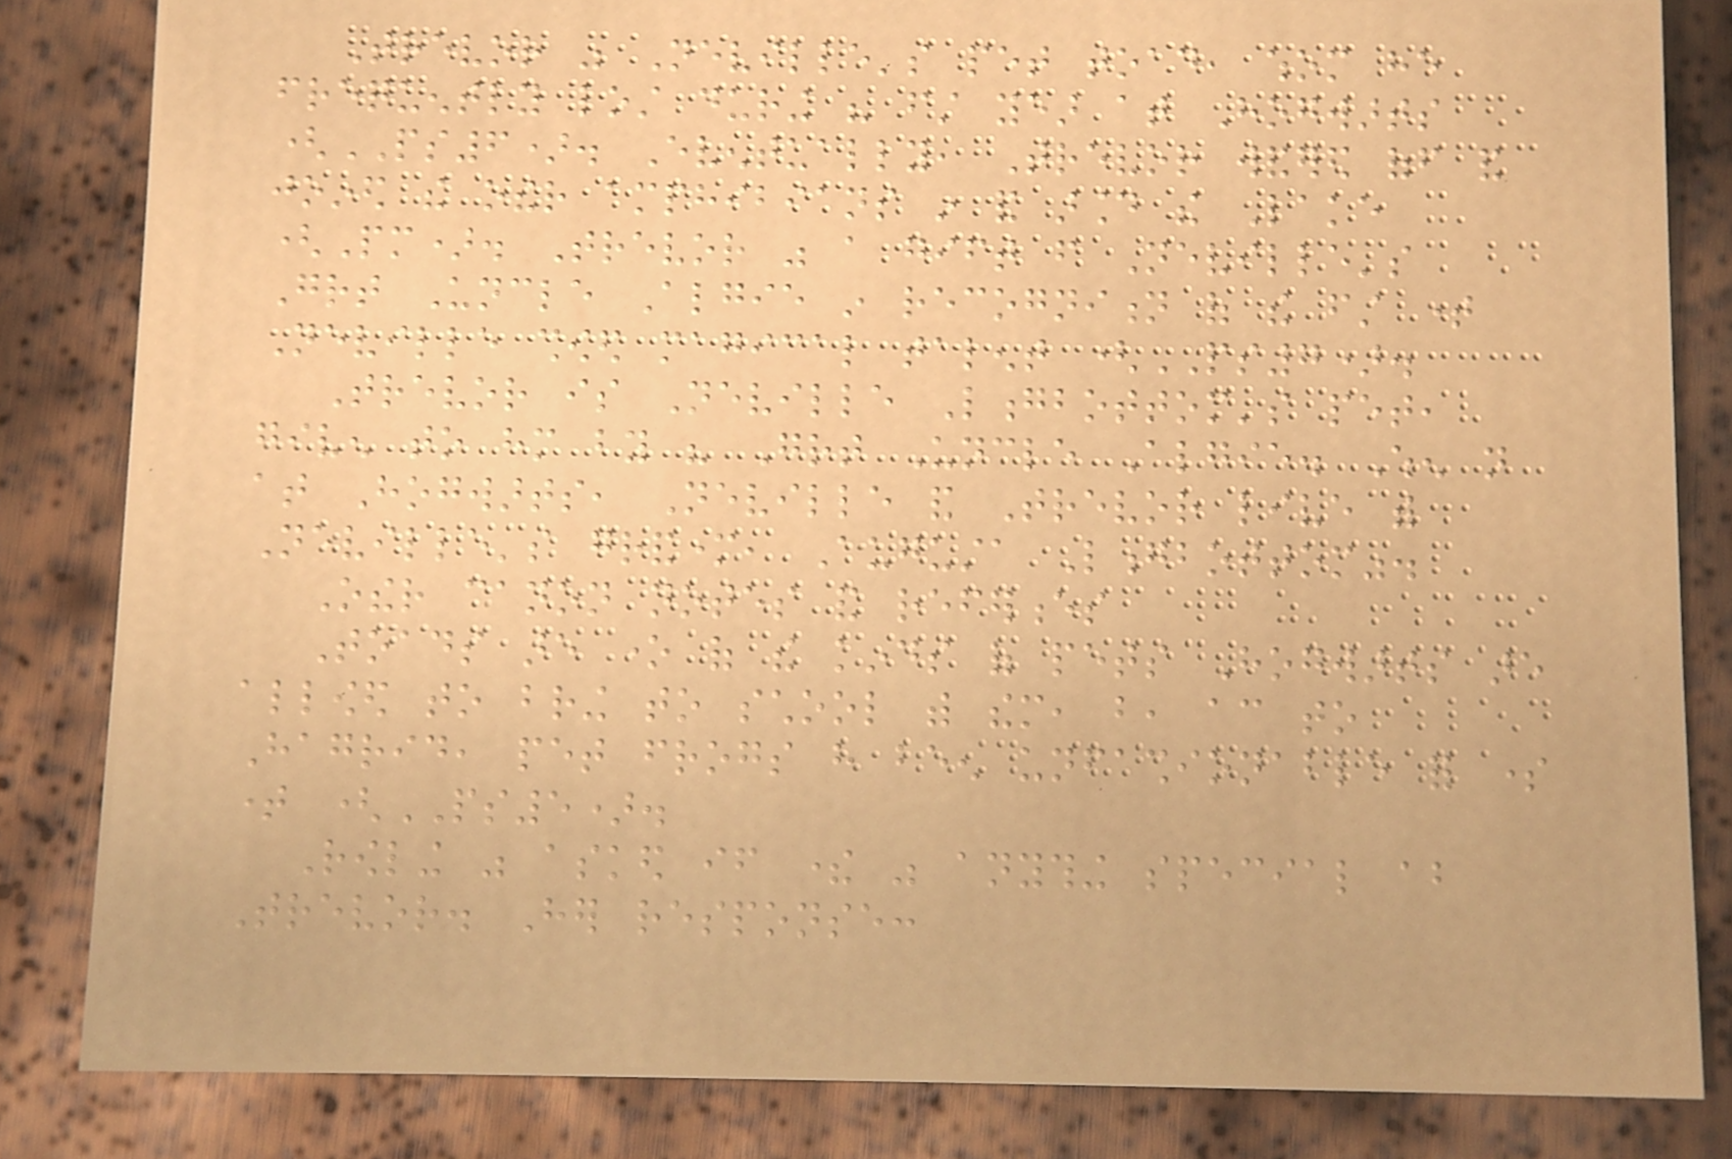Trevor was Neville's pet toad, whom he
frequently lost during his first year at Hogwarts
(PS6). Eventually, Trevor wandered off and
joined the other amphibians in and around the Lake
(Pm). Trevor was a gift from Neville's
Great Uncle Algie in recognition of the first time
Neville showed magical talent (PS7).
Trevor is Neville Longbottom's pet,
given to him by his Great Uncle Algie. When not
at Hogwarts, Neville and Trevor live with
Neville's grandmother, Augusta Longbottom".
Other canon notes and references
Toads are one of the kinds of pets Hogwarts are
allowed to bring to school with them, but, according to
Hagrid, pet frogs have been unfashionable for some
time (PS5).
Rowling was asked if there was anything special about
Trevor. Her response:
